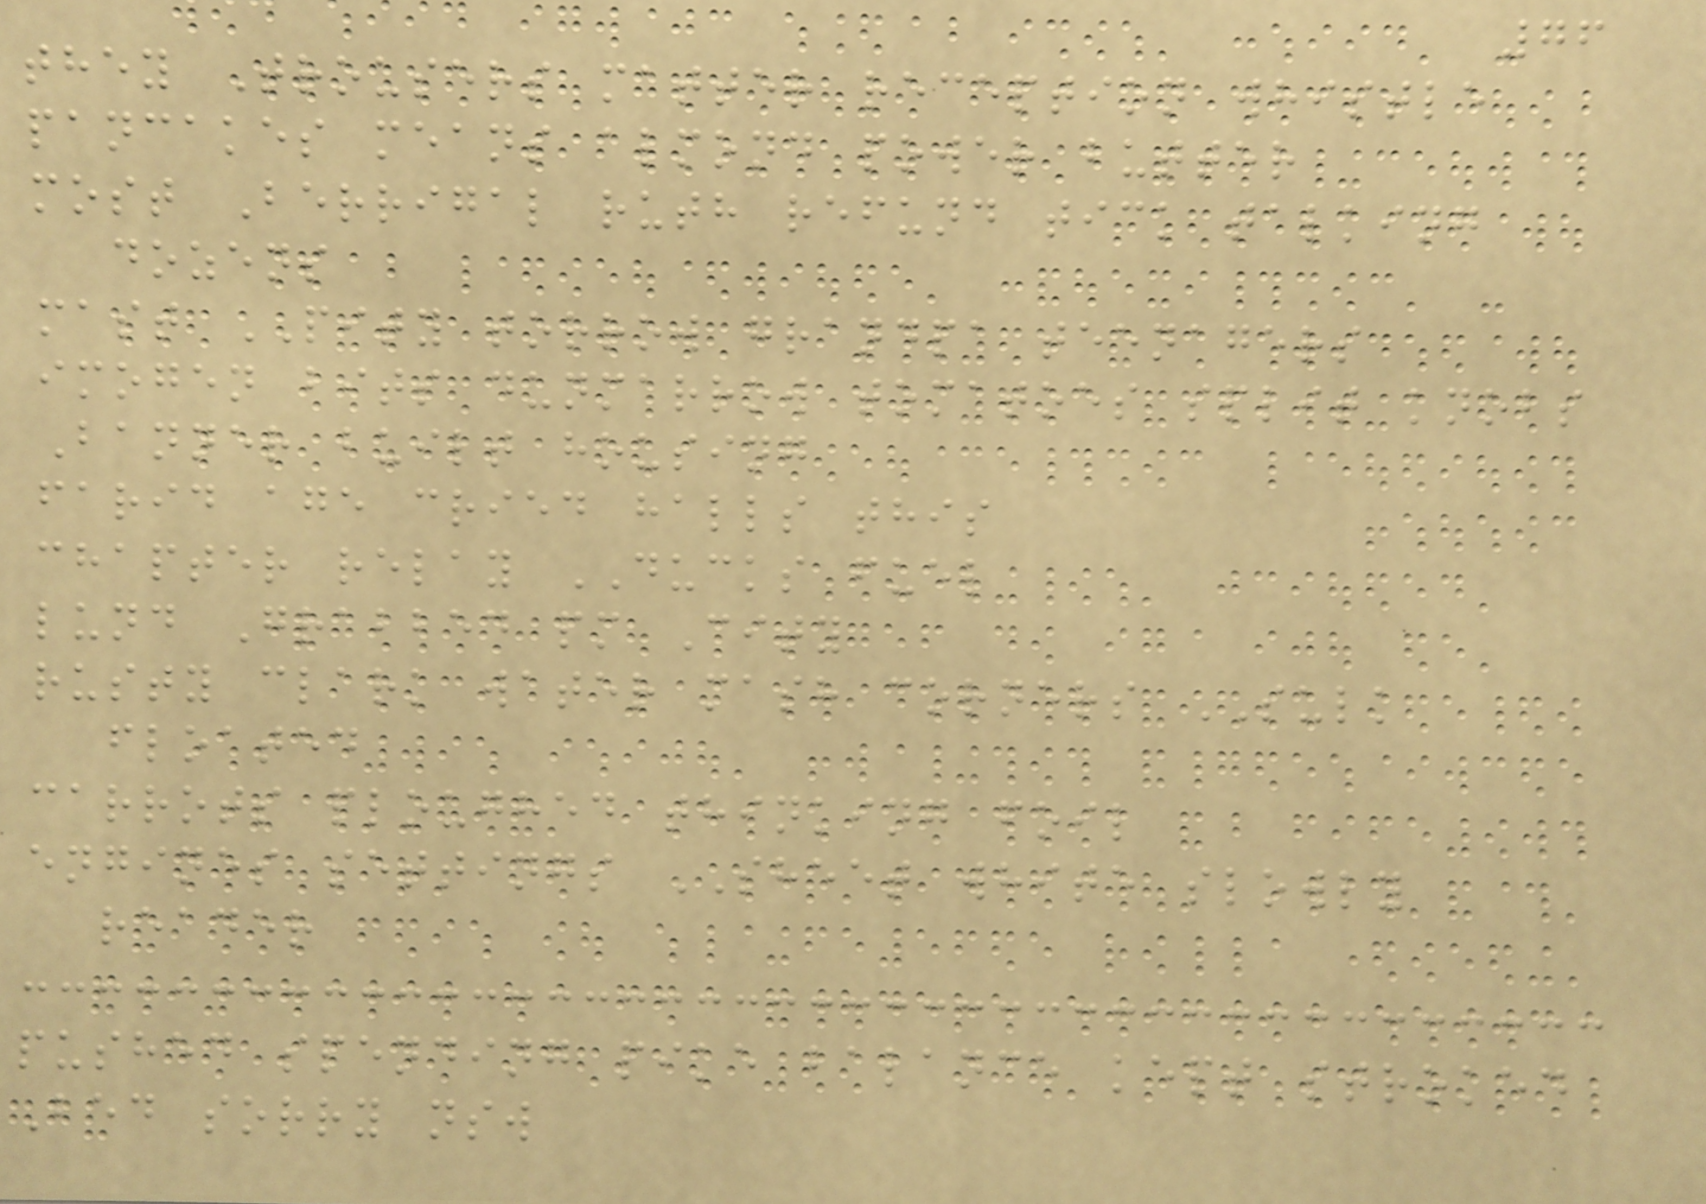76
they Trousers matter reception whistle
pancakes means almond power butter
most Berrigal ruth refund tick talking
dozens
mast PITY torrow grandpa teenagers
imogen bits dunmarrow tomatoes split knobs
Banner built housing
farid age cried halls this
chapter relay DUCKS fuel
lund Grabbed pm City
rusty clark water mash corners SULK
floated
carrots ploughed thinking foil
engines settings SHEET white slowly
reader
pushed spending pike balance kept stroked
Bed sorry nsw
